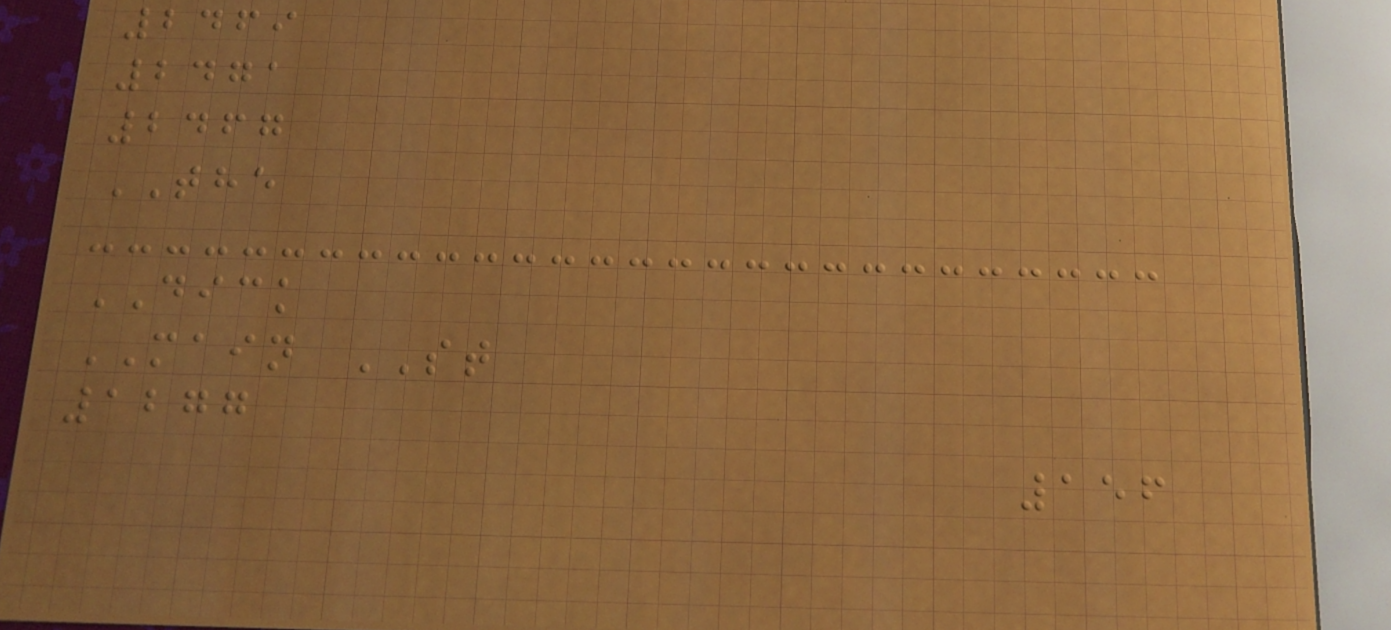2469
2471
2467
THE
DICK
MAIN ST
1277
156
